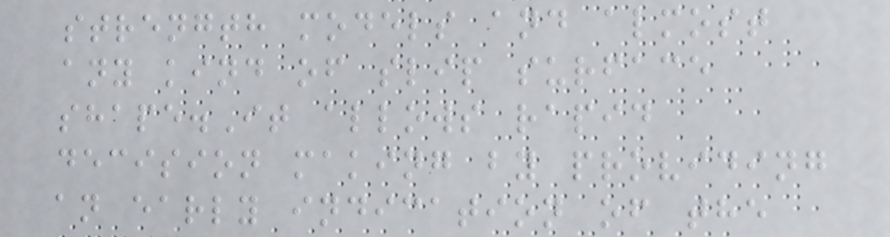strength models and almost
any kind of slip surface
shape.It allows rapid
decision making by providing
an early indication of the
